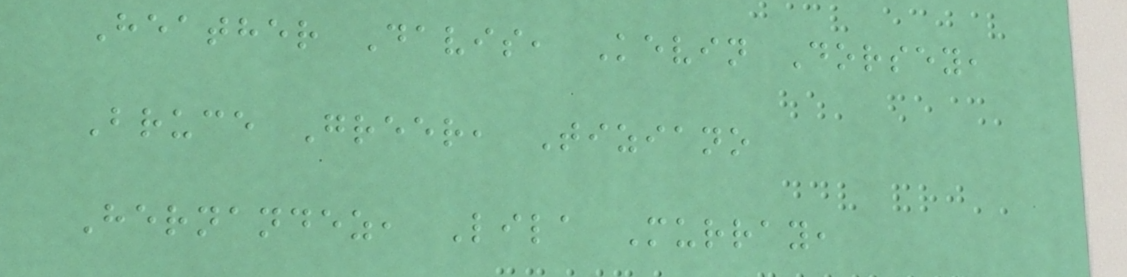Heather Davis, Kevin Dorsey,
Bruce Greer, Tiziano
Hernandez, Lila Murray,
